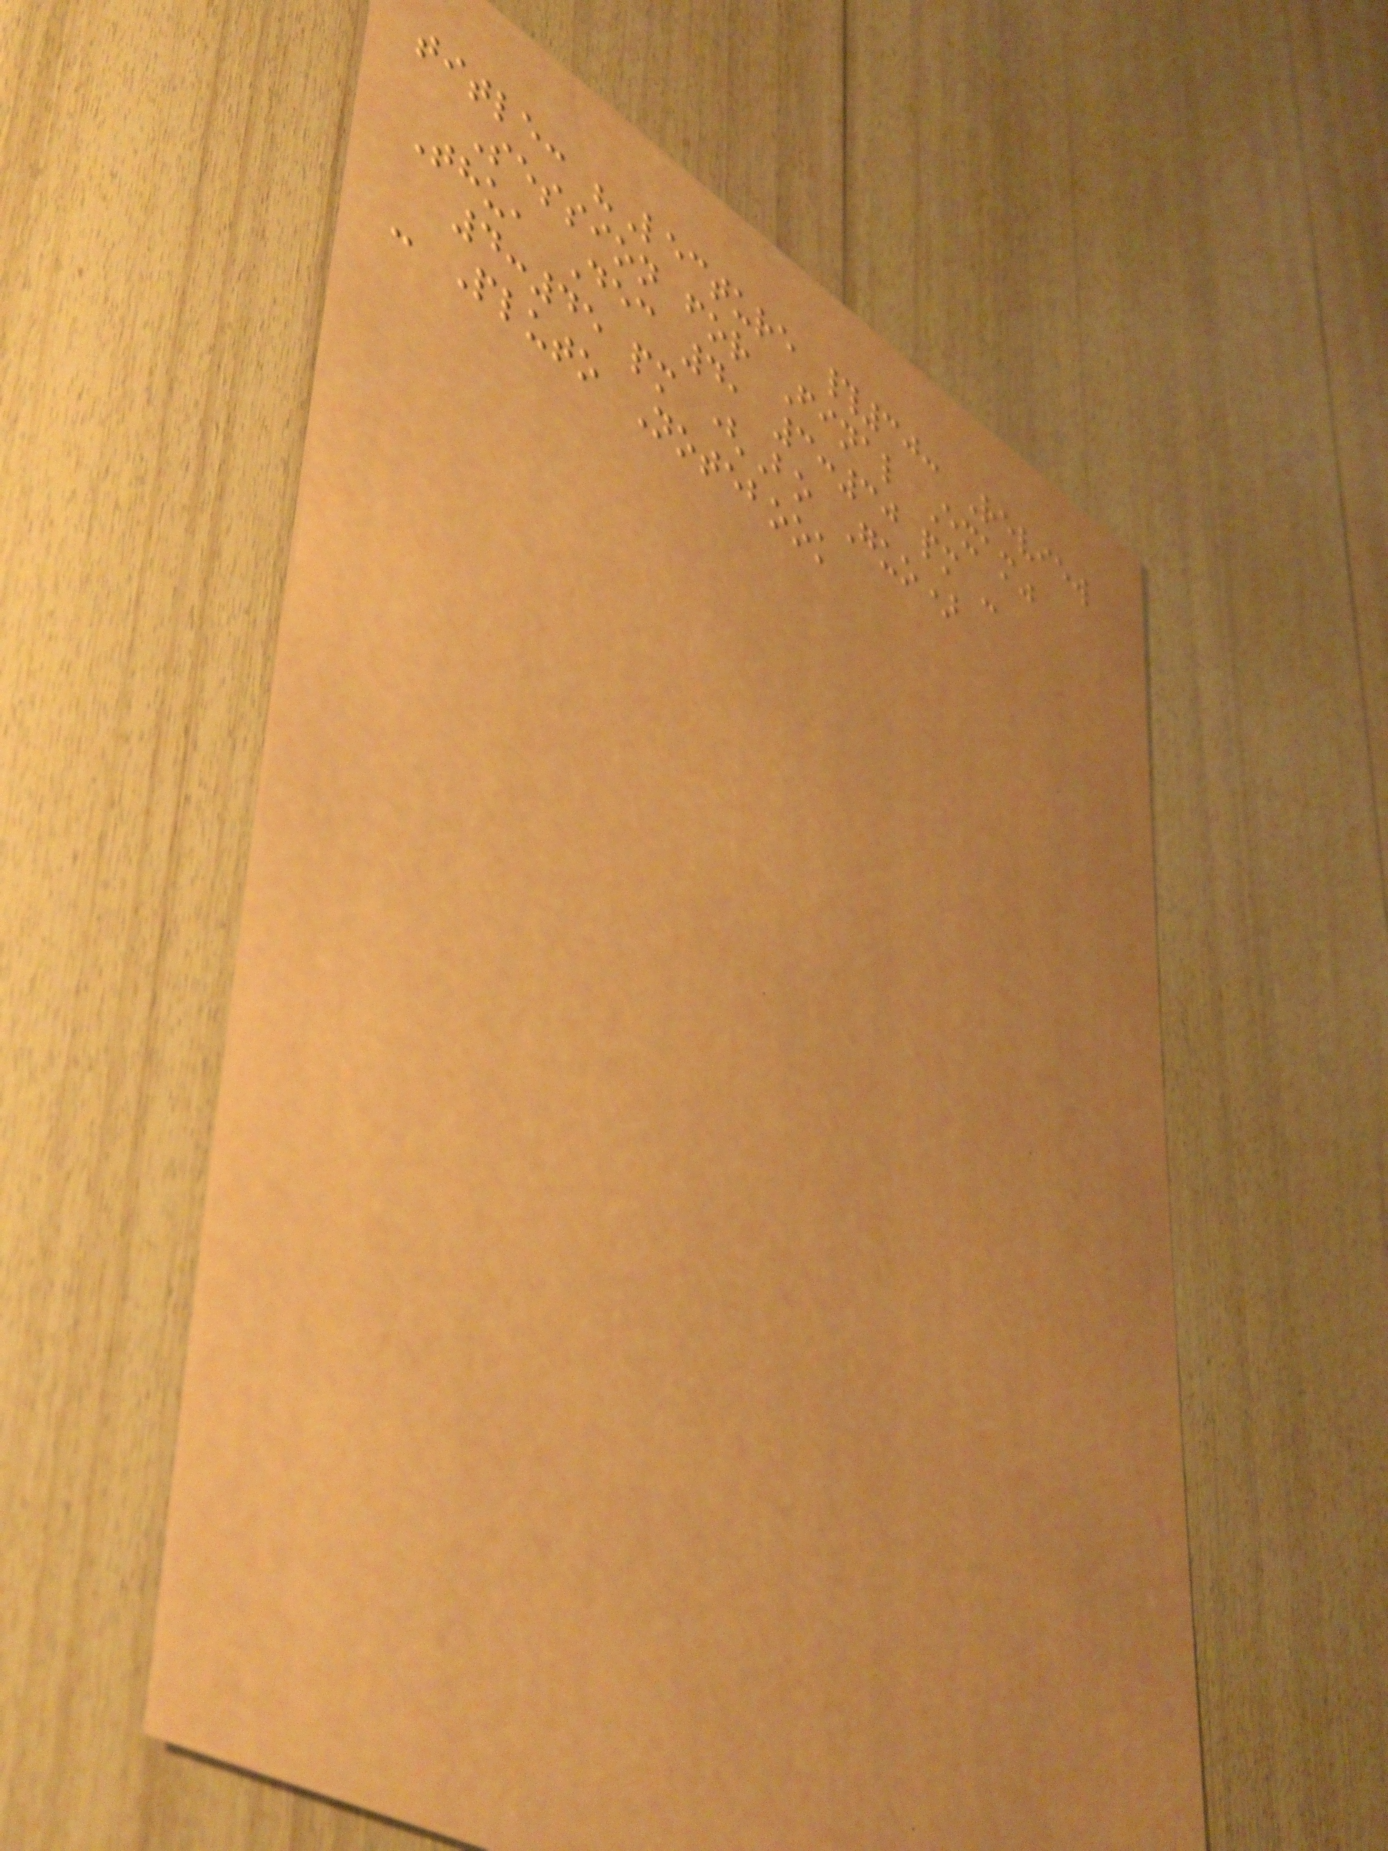title: "Lecture #30: Review
Session for Final Exam"
Thu, Dec 4, 3:30 pm -
4:45 pm (Bo Guo)
- Pluto Notebook
